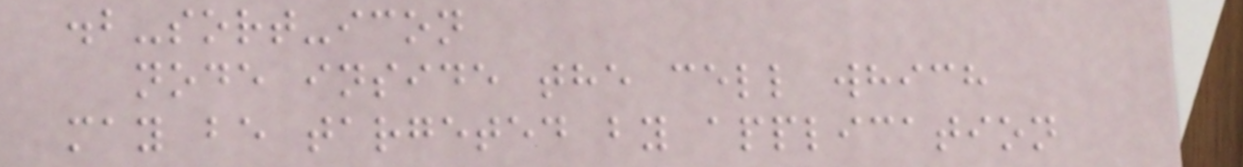.b-sort-icon
node inside the cell which
may be targeted by application
